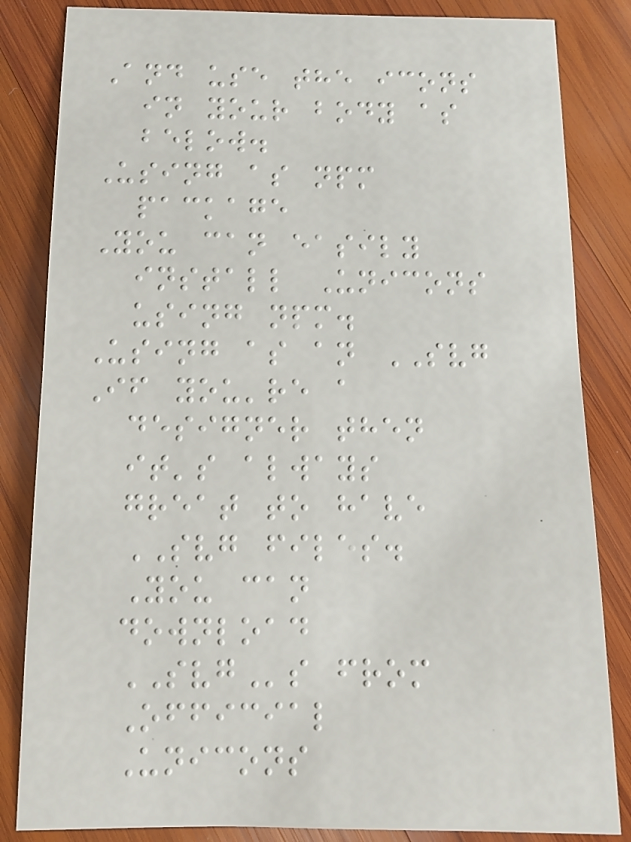And use the icons
in your body as
below.
Using as npm
package
You can easily
install Unicons
using npm.
Using as an SVG
If you're a
designer then
it's always
great to have
SVG files.
You can
download
SVGs from
Official
Unicons
